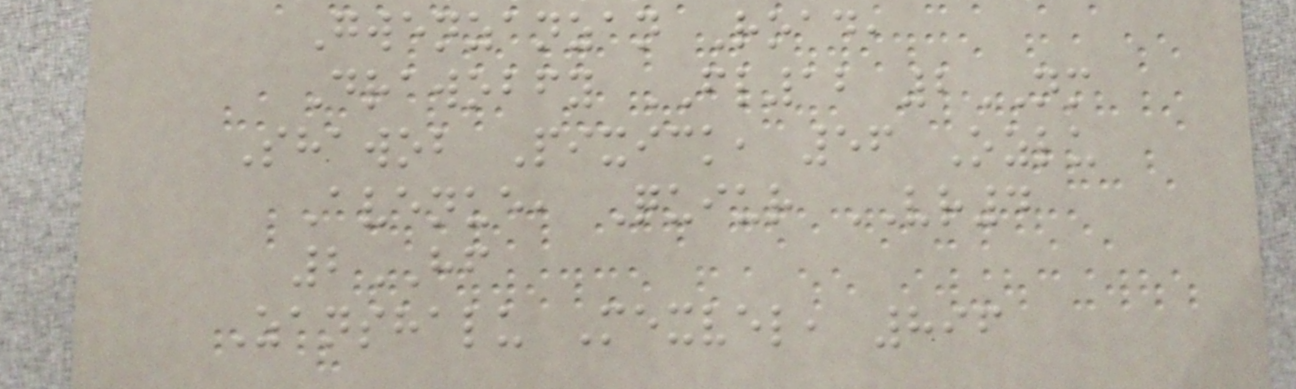Gwenzanzan Road,
Drawobfy FL12 2NM
Shawob Pixick, 56 Ozlu
Avenue, Quiur VR4
2HF
Zanshalu Mexvel, 896
